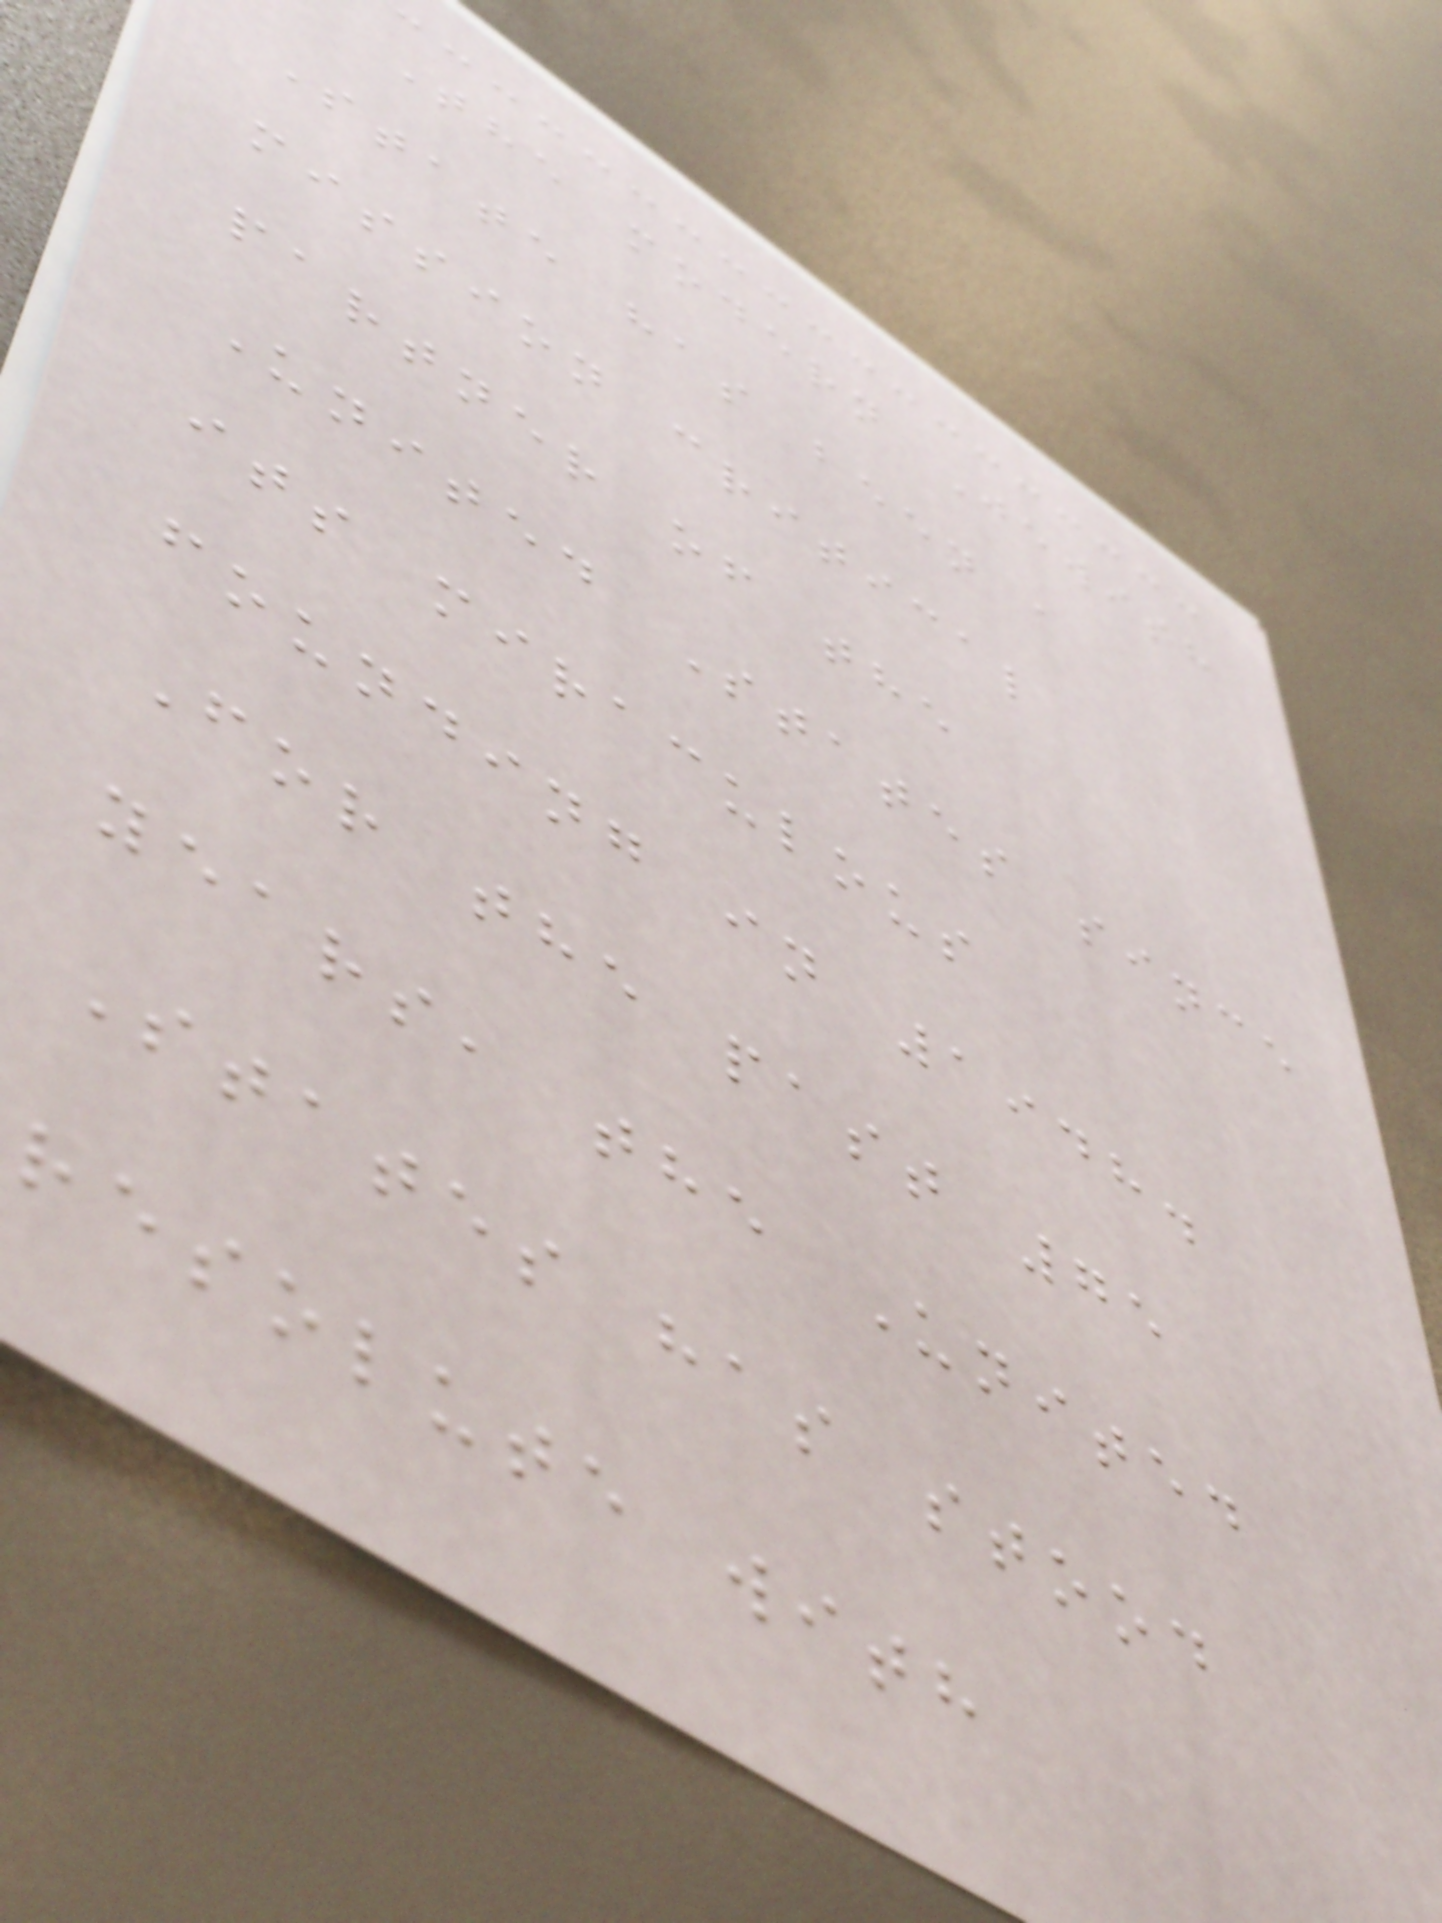The modern Jewish
State has been a
mission critical
partner of the
United States since
its miraculous
founding in 1948.
For the past 75
years, the United
States has stood
resolute with
